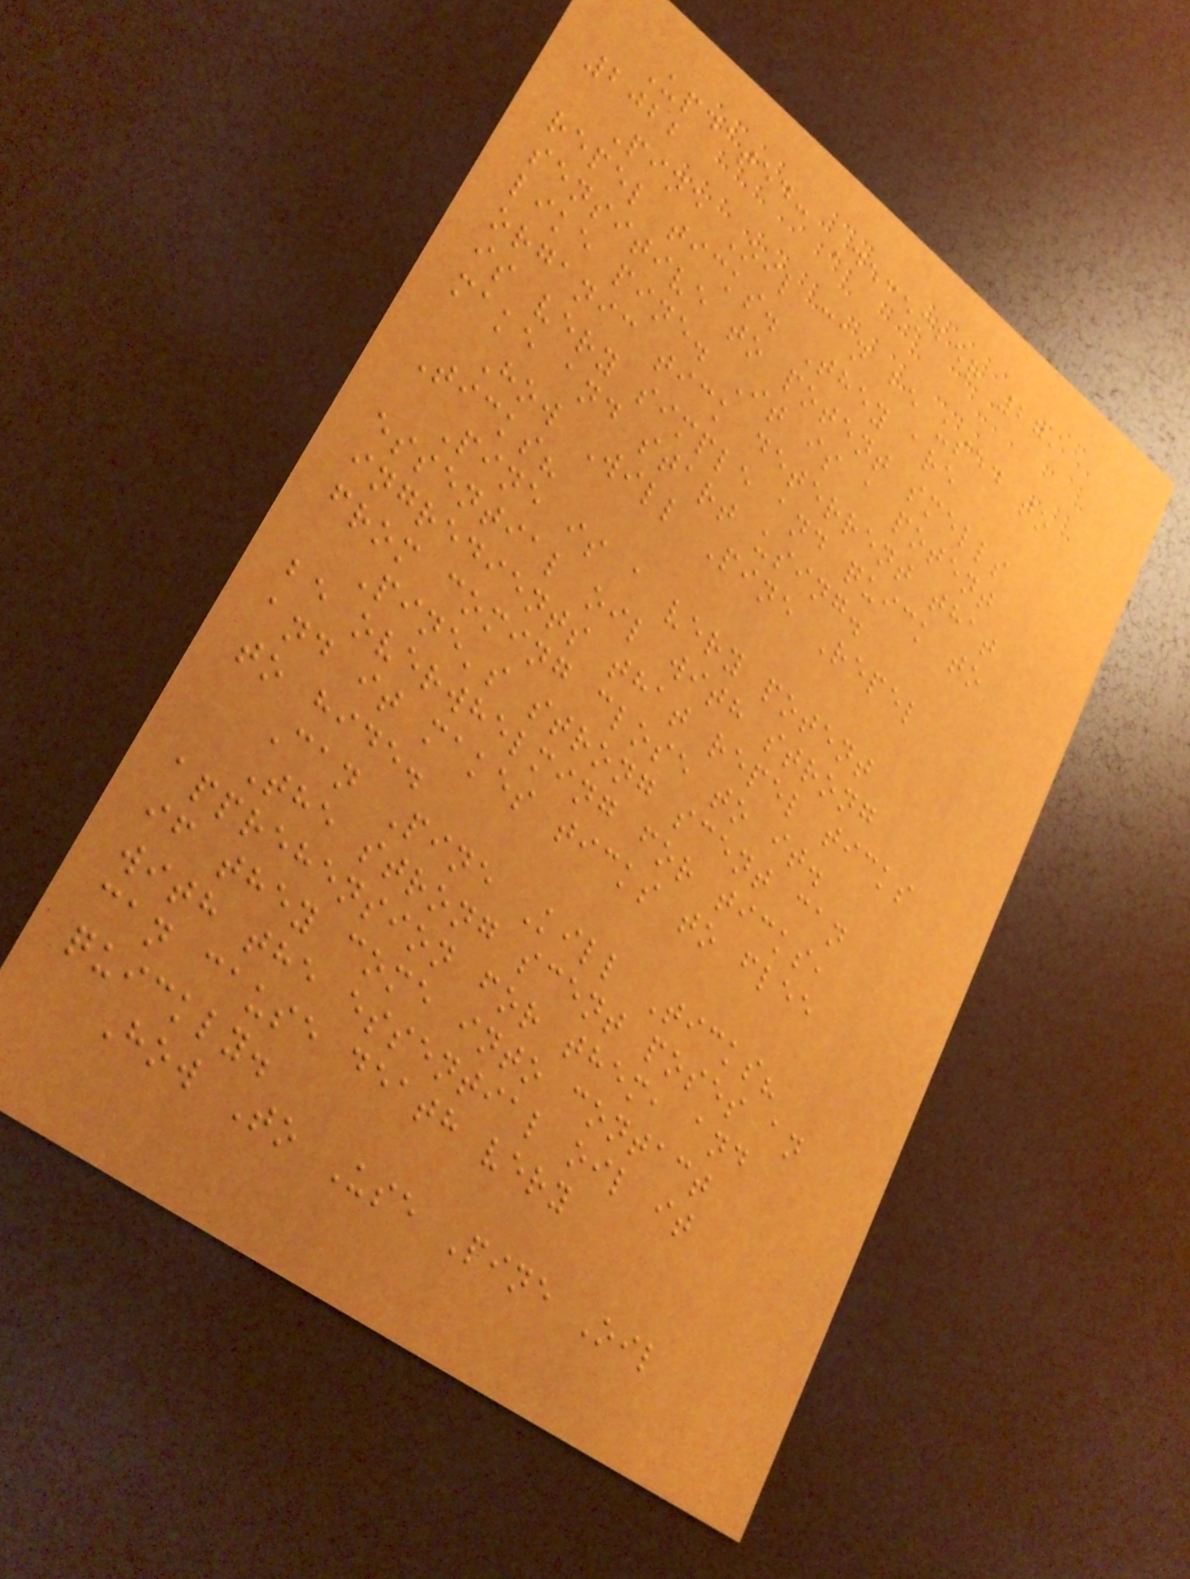Updated: December 27,
2022
Pine Oil can be used to
repel ticks. They are
sensitive to potent smells
like pine. It is a potent
organic tick deterrent that
is very simple and quick to
make and start using.
How Will Pine Repel
Ticks?
Pine is a very potent
essential oil with strong
ingredients that repel ticks
from coming close to it.
Pine's strong scent can
be overwhelming for ticks,
and it makes ticks to flee
to hide.
Can Pine Kill Ticks?
The strong scent poses an
apprehension for them, and
if they come into contact
with the essential oil it
can cause death very
quickly.
How To Use Pine Oil
